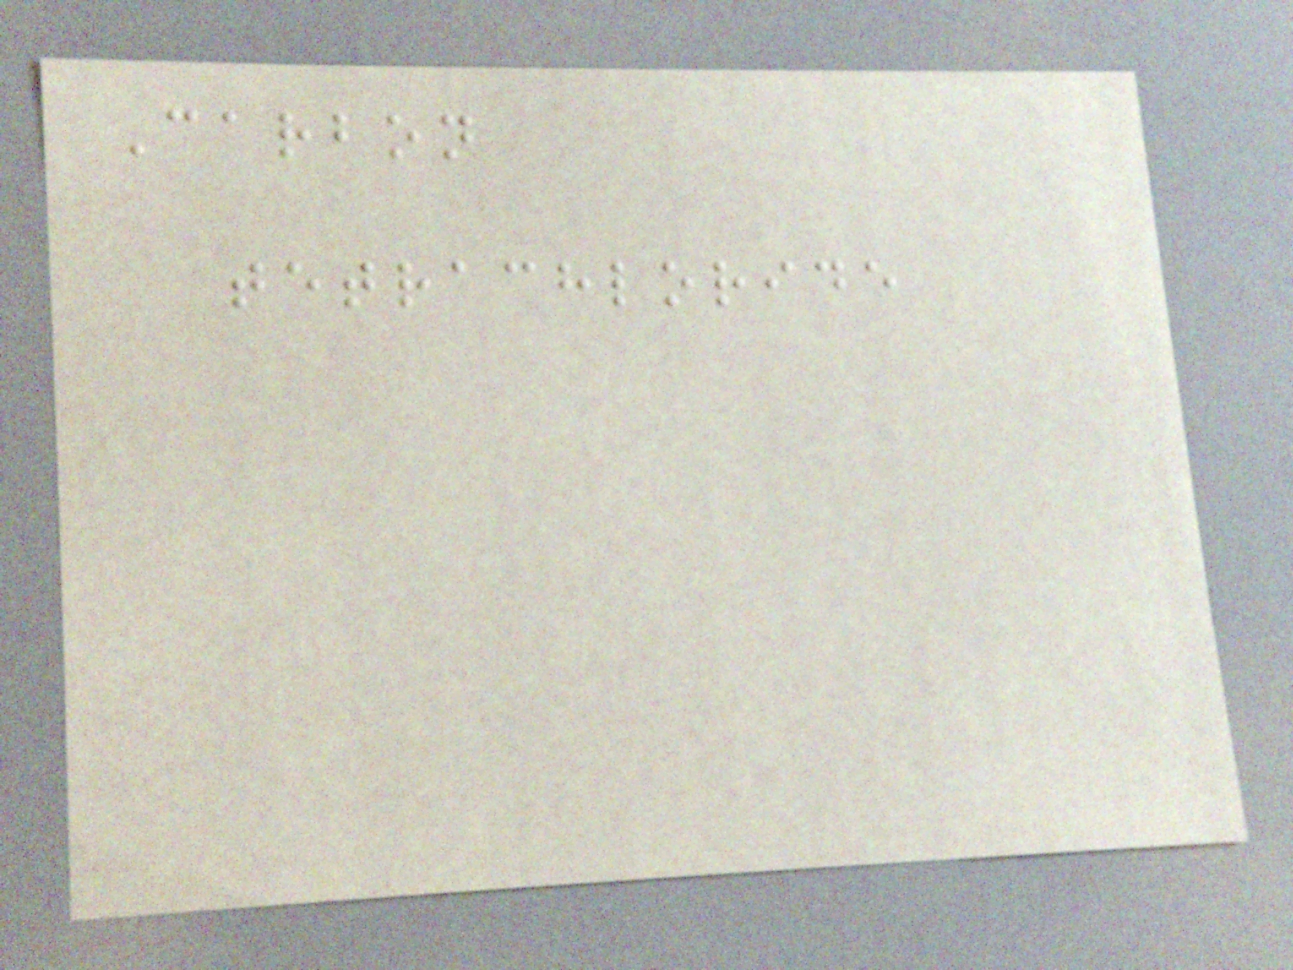Carbon
tetrachloride
